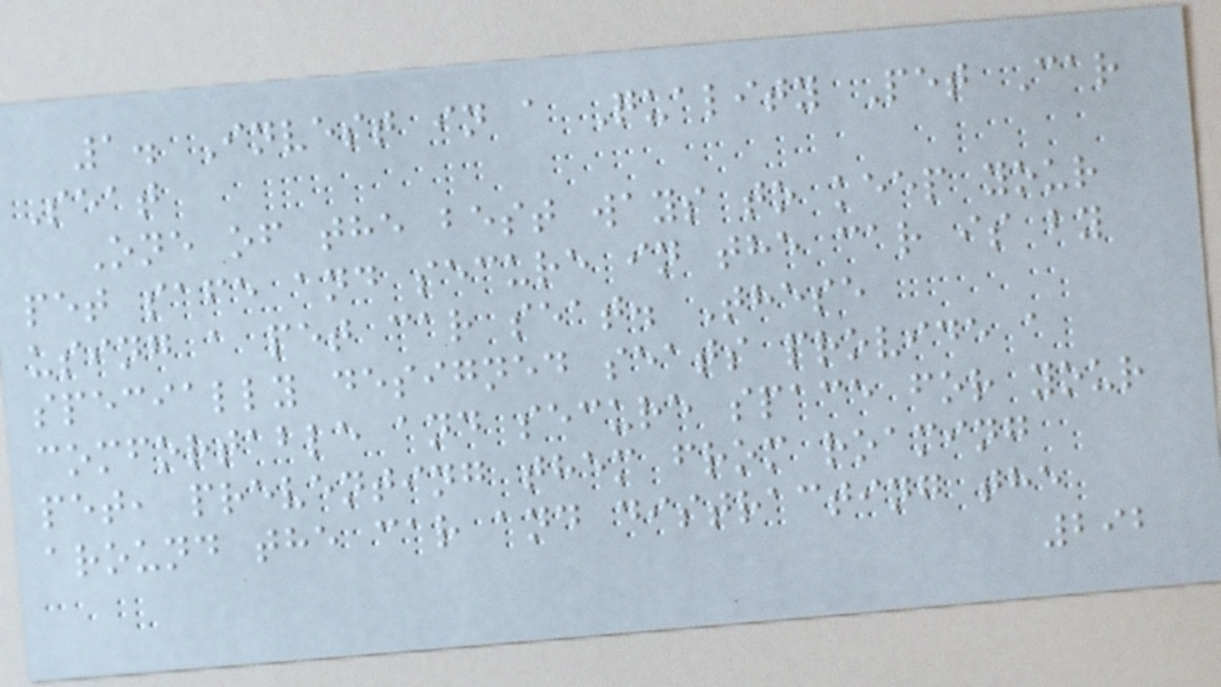1. Invest in a Quality Pet Car
Seat
One of the best ways to keep your
pet safe and secure in the car is by
using a pet car seat. These
specially designed seats provide a
comfortable and secure space for your
pet, preventing them from roaming
around the car and distracting the
292
